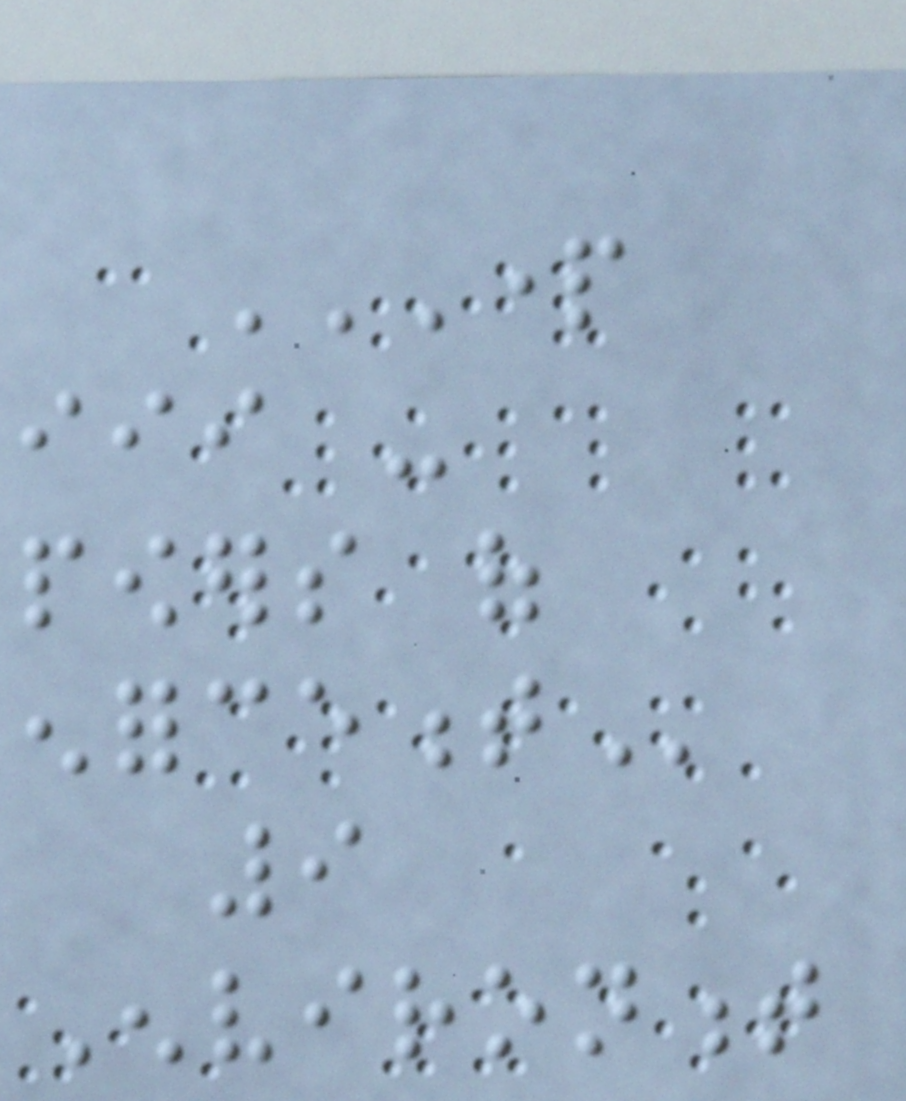PART
III -
POWERS OF
ENFORCEMENT
9
Environment
